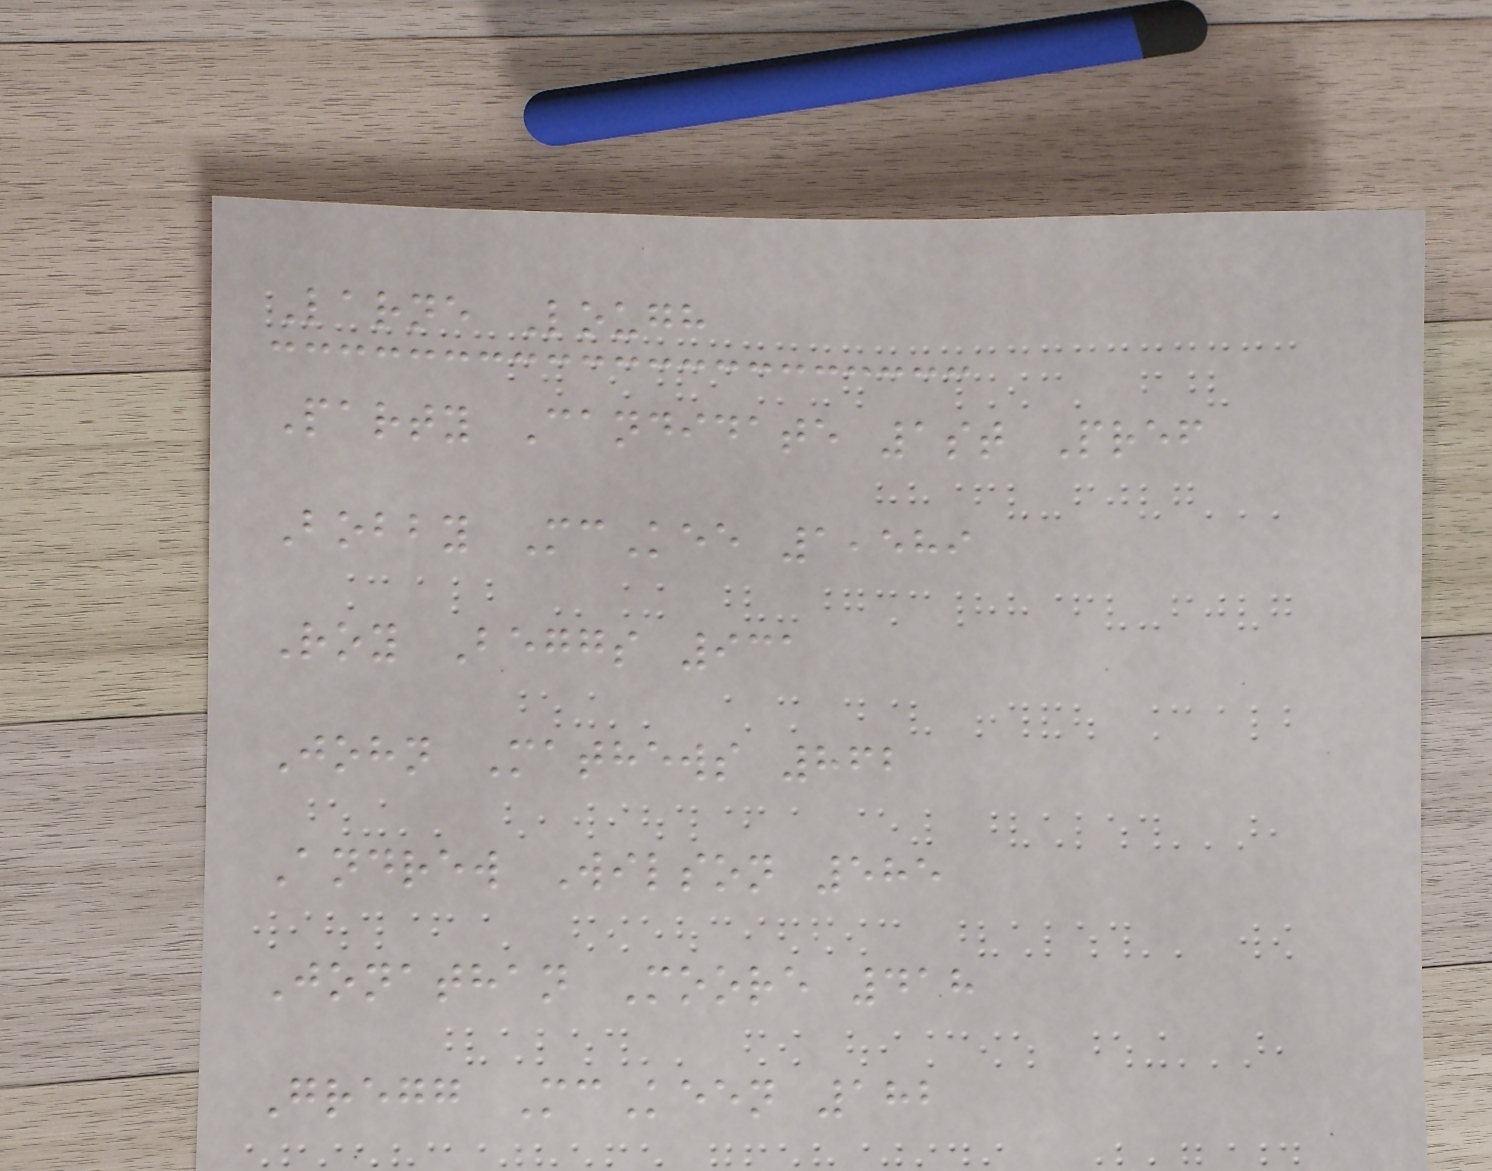Larne Lough
Party Candidate 1st Pref
Bobby McKee 1,589
Roy Beggs 931
John Mathews 862
Andrew Wilson 585
Jonathan Moore 418
Gregg McKeen 182
